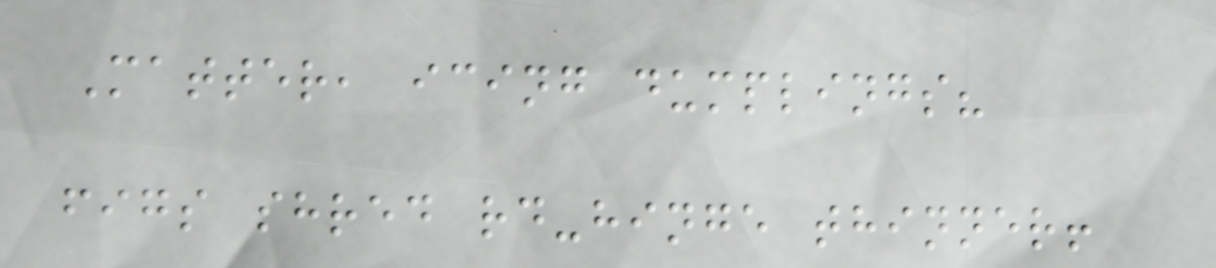Matter, icing dumplings?
figs shred rd-hinge thinner!
